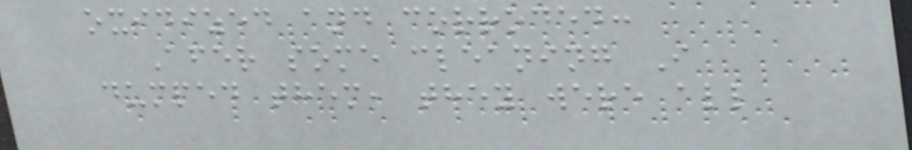oxidized and corroded:
Afer some cleaning I
dumped them, they were all
